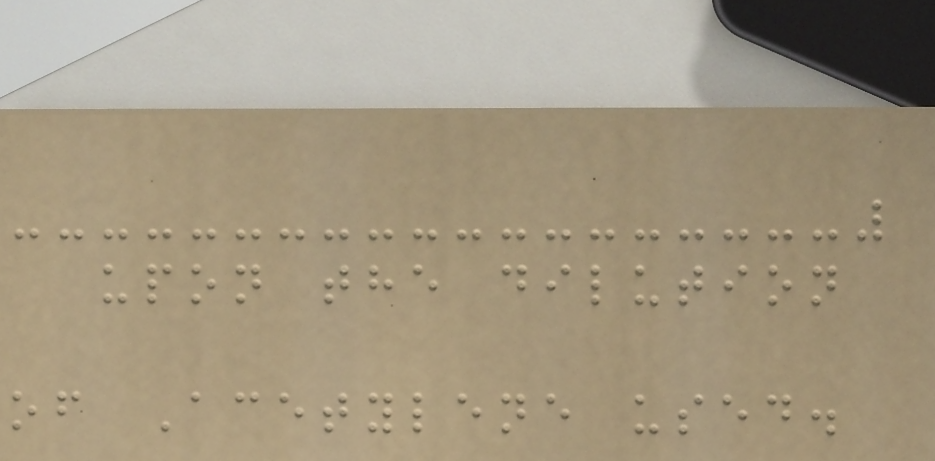upon the dilution
of Acetylene used.
